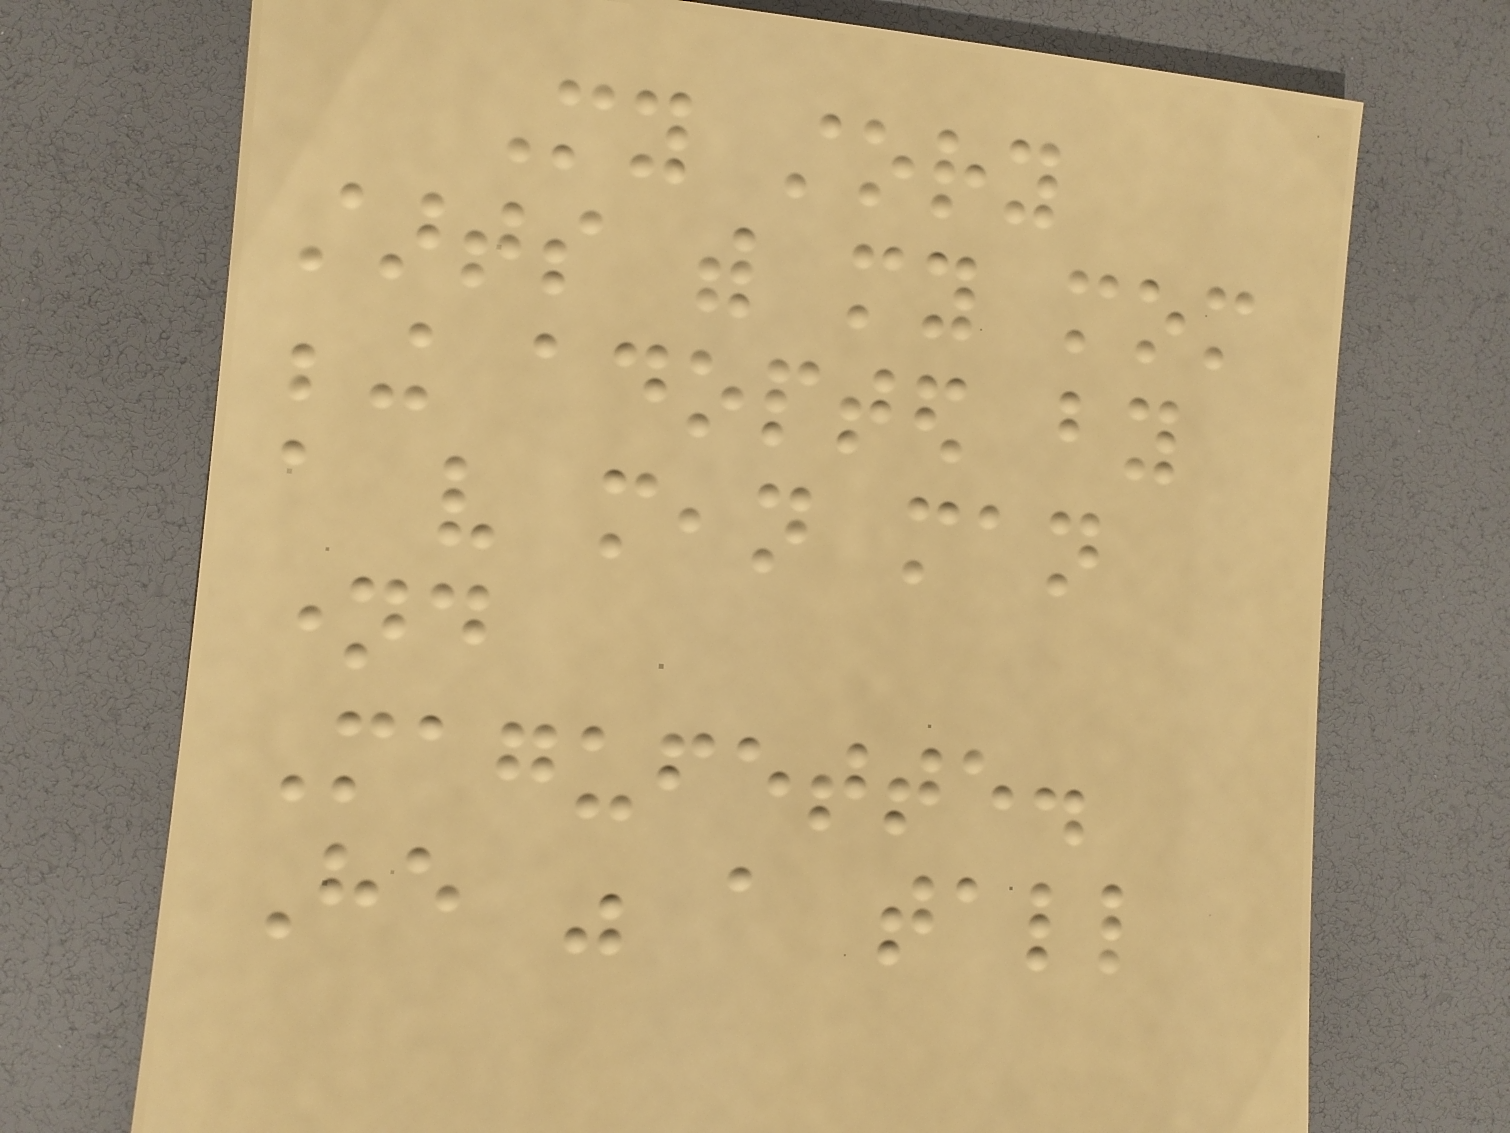My story
starts with my mom
being adopted by
a very mean man
named
Magufette.
He was a tall
